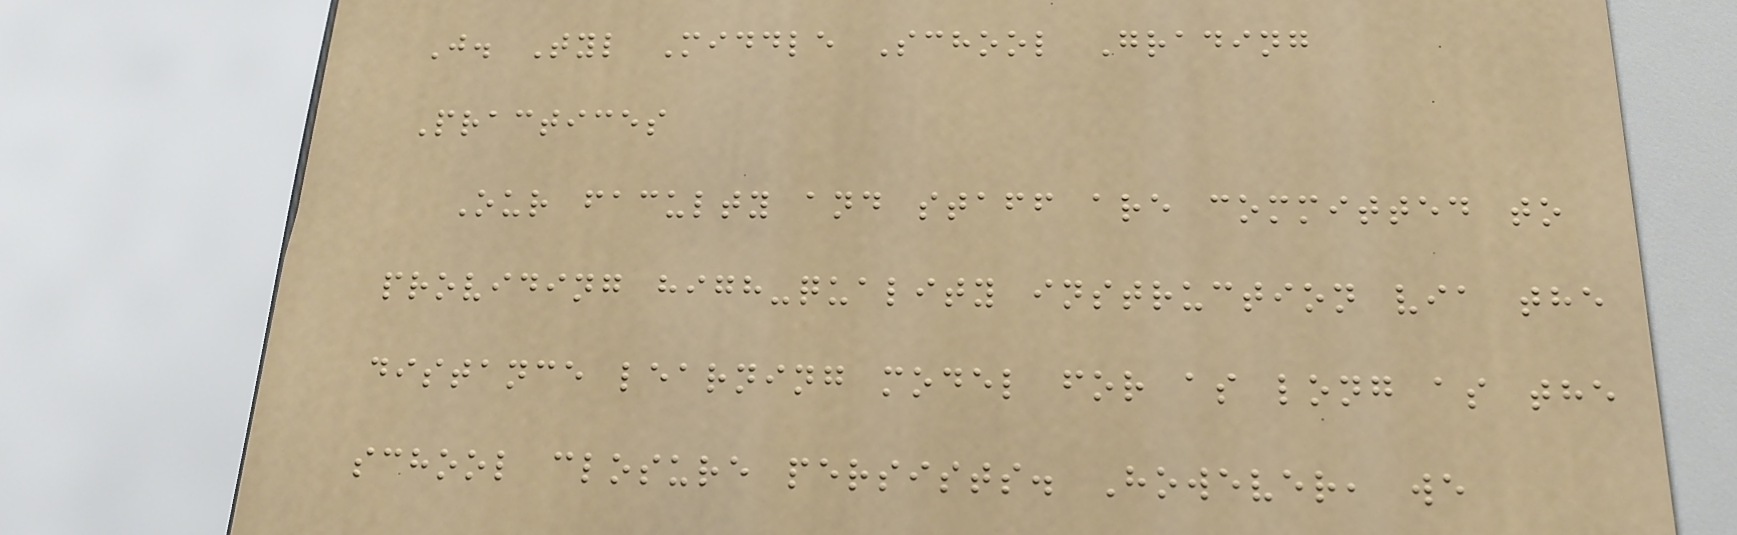J. Tyl Middle School Grading
Practices
Our faculty and staff are committed to
providing high-quality instruction via the
distance learning model for as long as the
school closure persists. However, we
